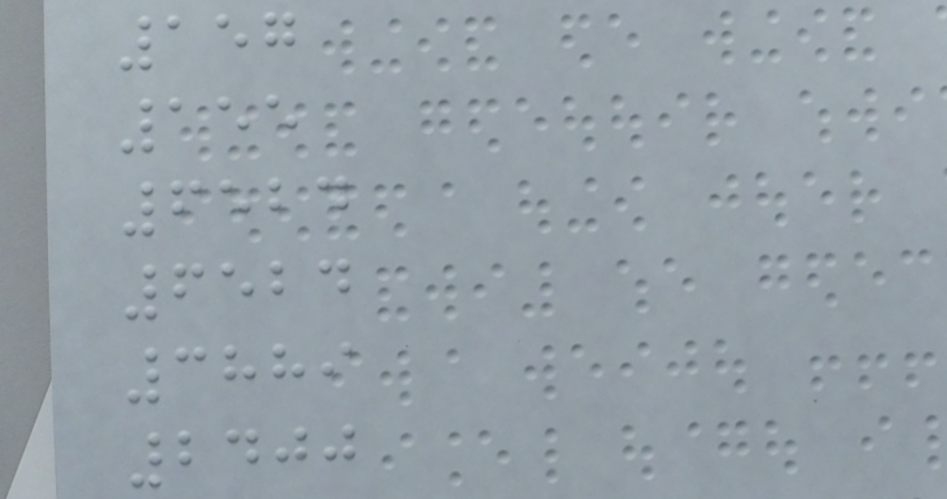157
155
6524
6524
3889
2400
